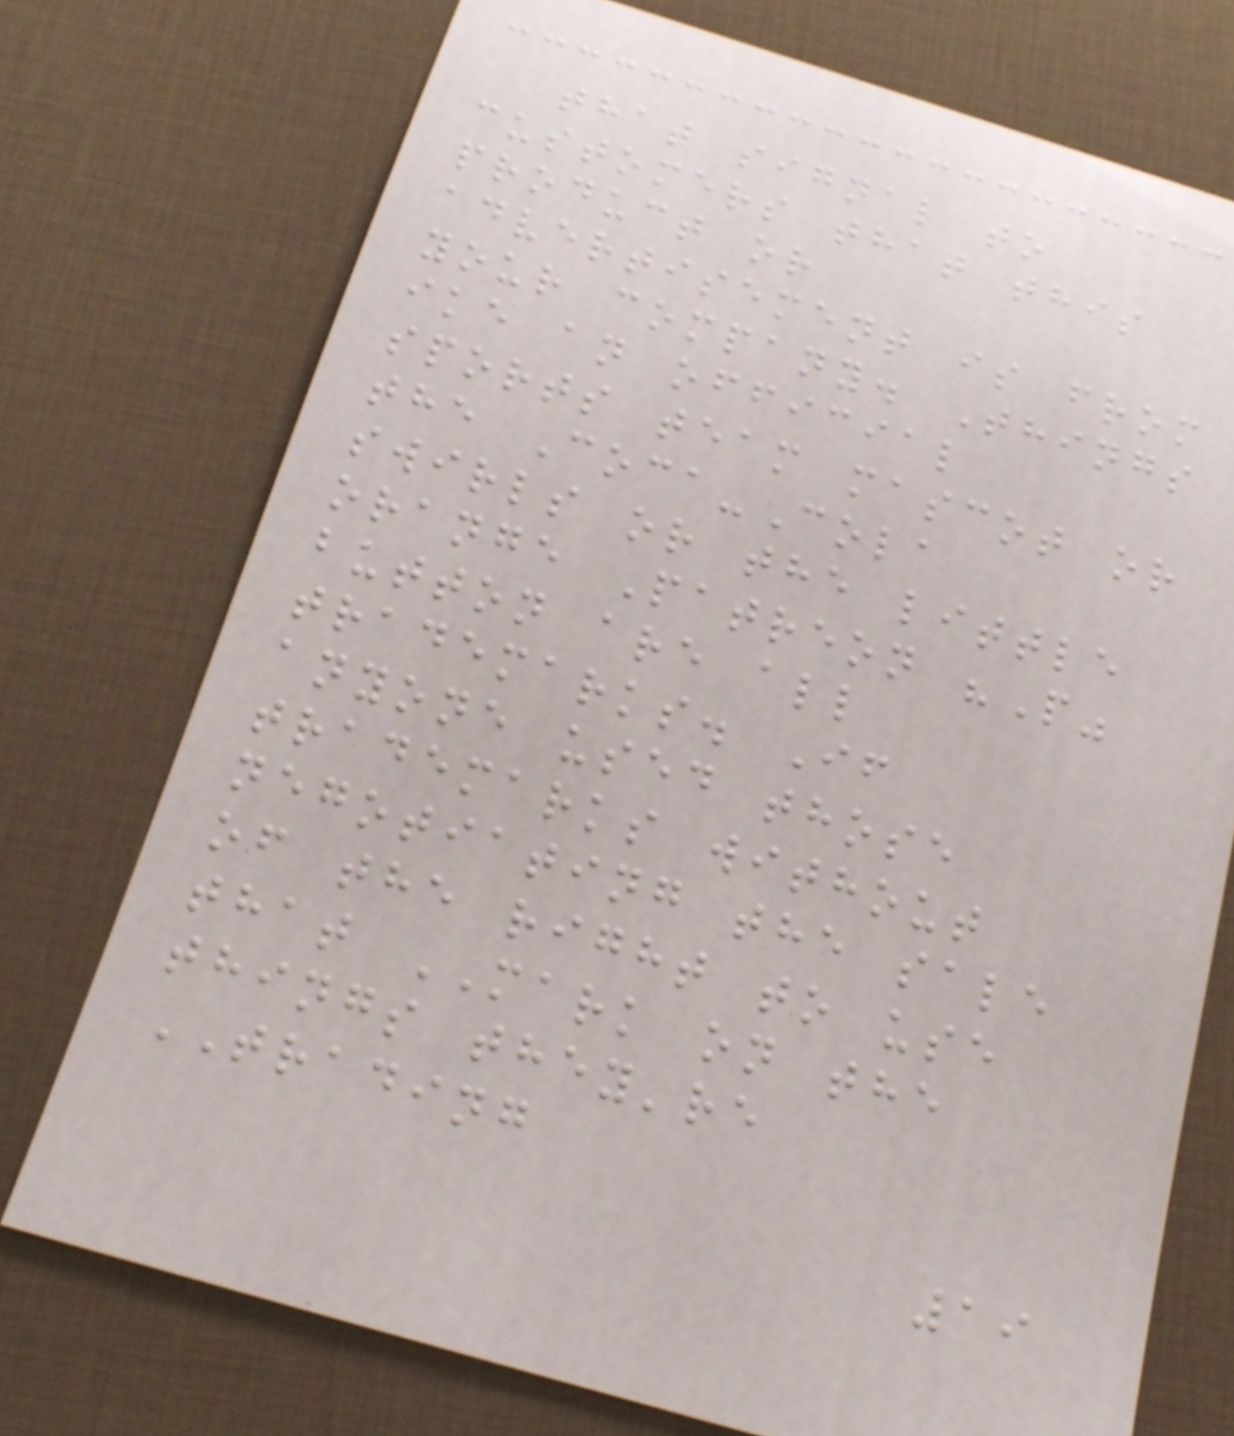that signal to
customers that this
product or
advertisement is from
your company. Things
ike an official
sports team mascot or
the Coca-Cola
swirls or the little
orange Patreon "P"
button are all
trademarks. If
anyone used those
trademarks without
negotiating the sale
of the right to use
that MARK on the
things they're
TRADING
19
